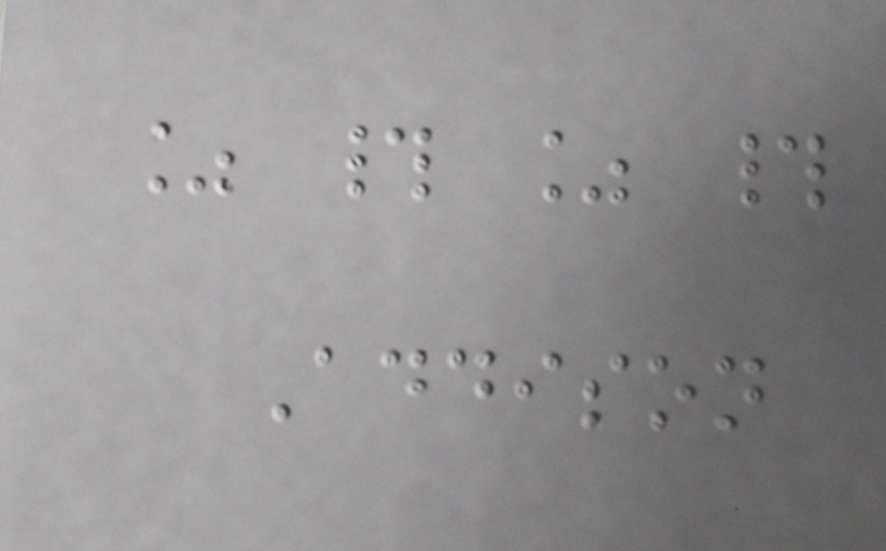% # % #
Addison
